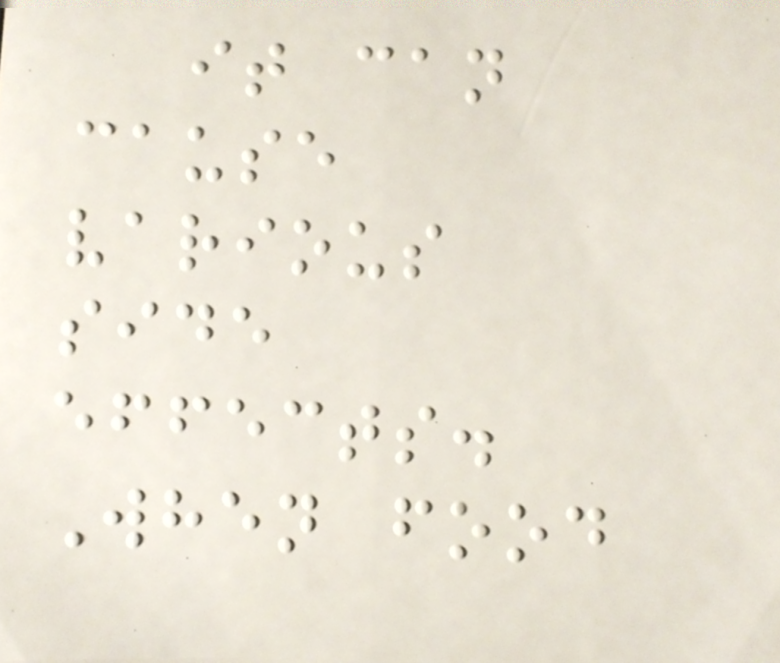it can
cause
various
side
effects.
When food
